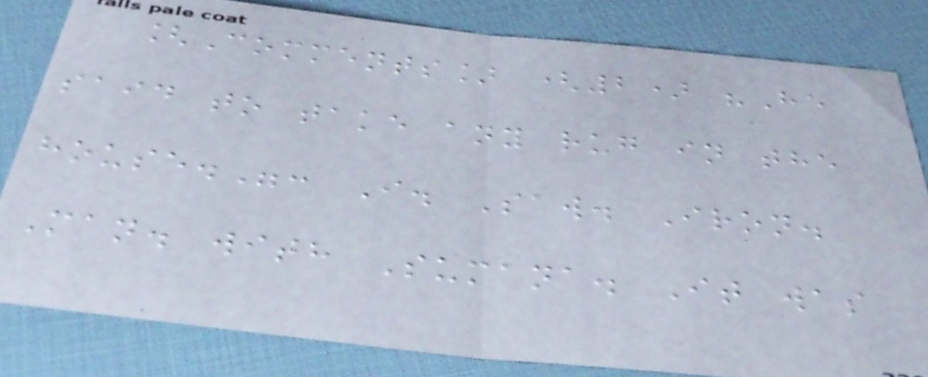[Comments] (2) "He
said to take any rug in the
house.": I. Saw. Iron.
Man. with Sumana. It was
